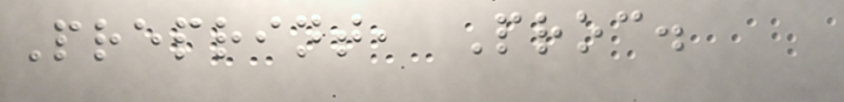Preprint, Proc.
